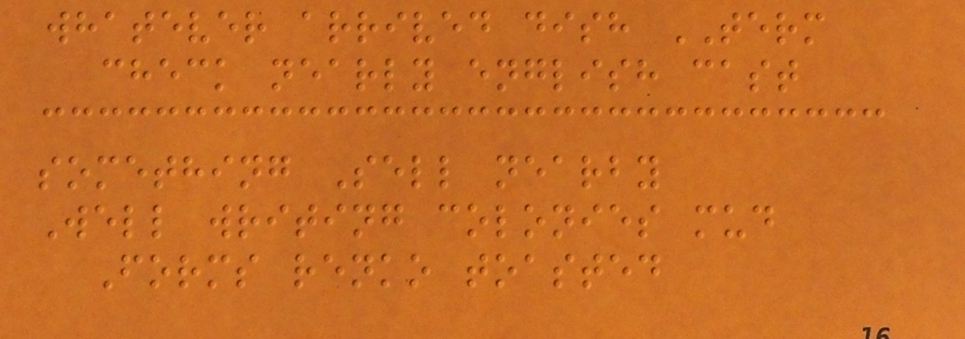whatever arrived dish TERM
check nearly english cast
something Sell nearby
Well writing colonies mud
Forms renko toasted
